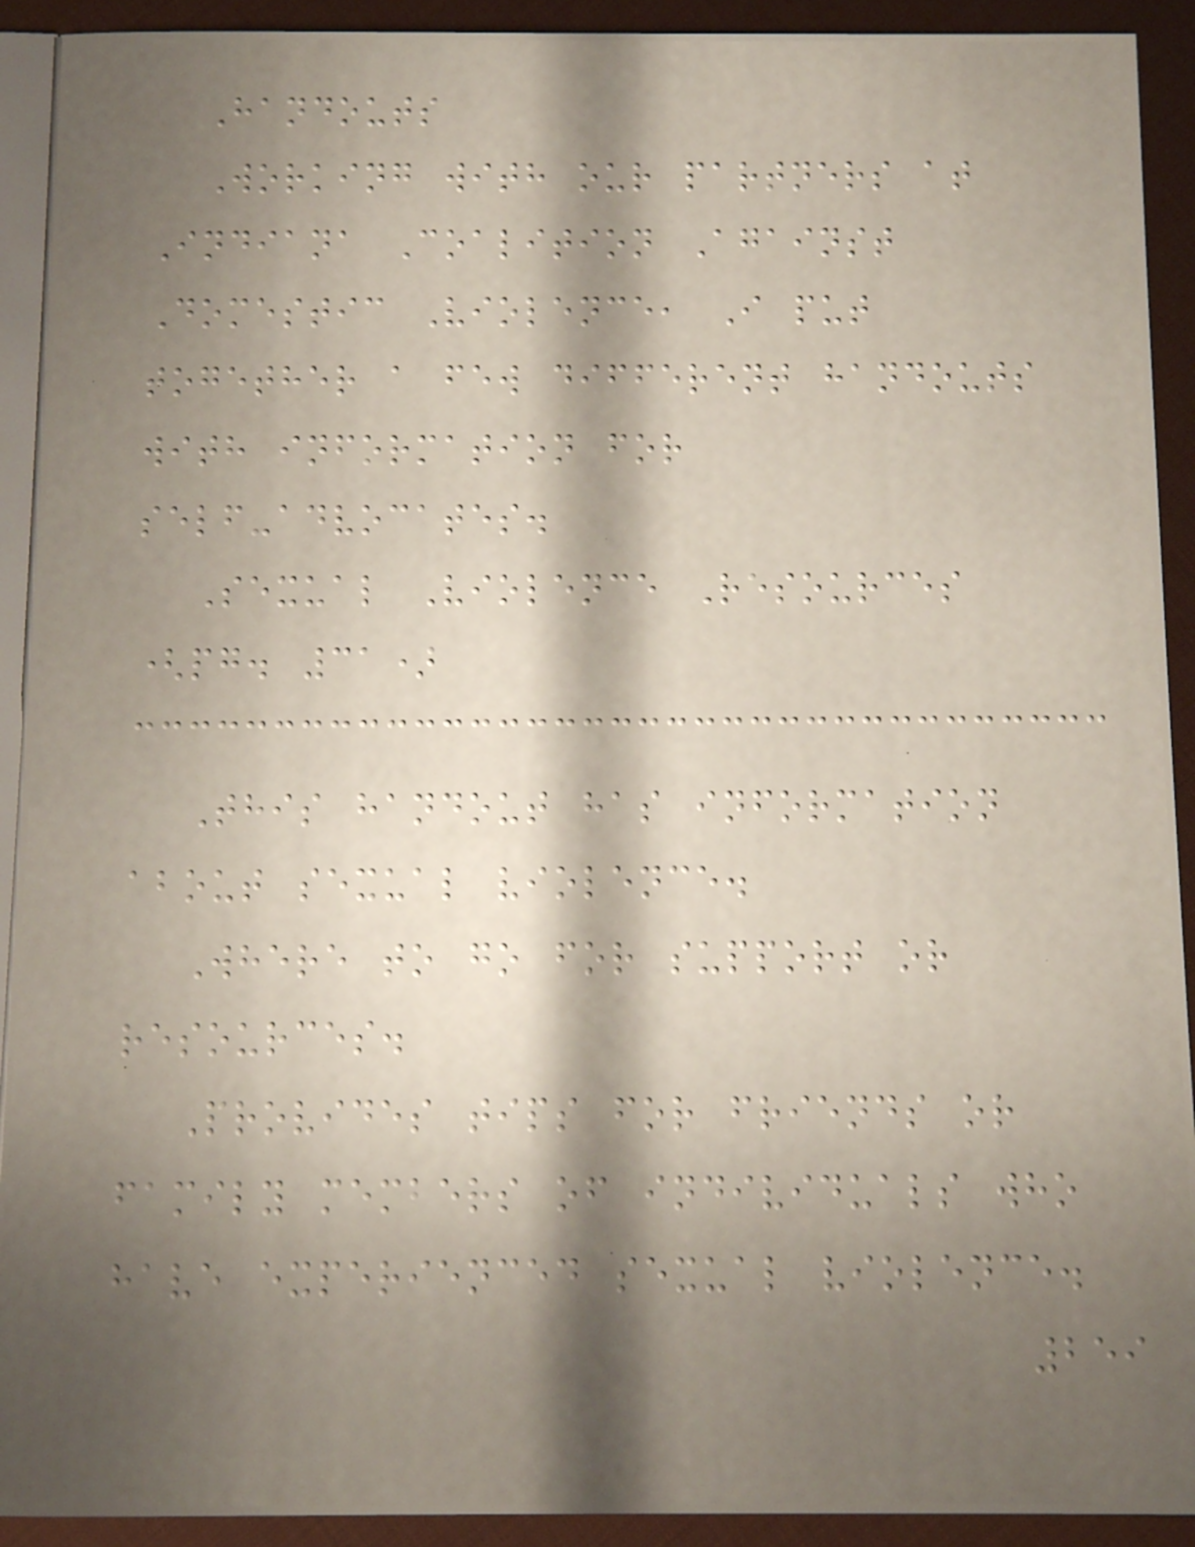Handouts
Working with our partners at
Indiana Coalition Against
Domestic Violence, I put
together a few different handouts
with information for
self-advocates.
Sexual Violence Resources
(pg. 31)
This handout has information
about sexual violence.
Where to go for support or
resources.
Provides tips for friends or
family members of individuals who
have experienced sexual violence.
259
